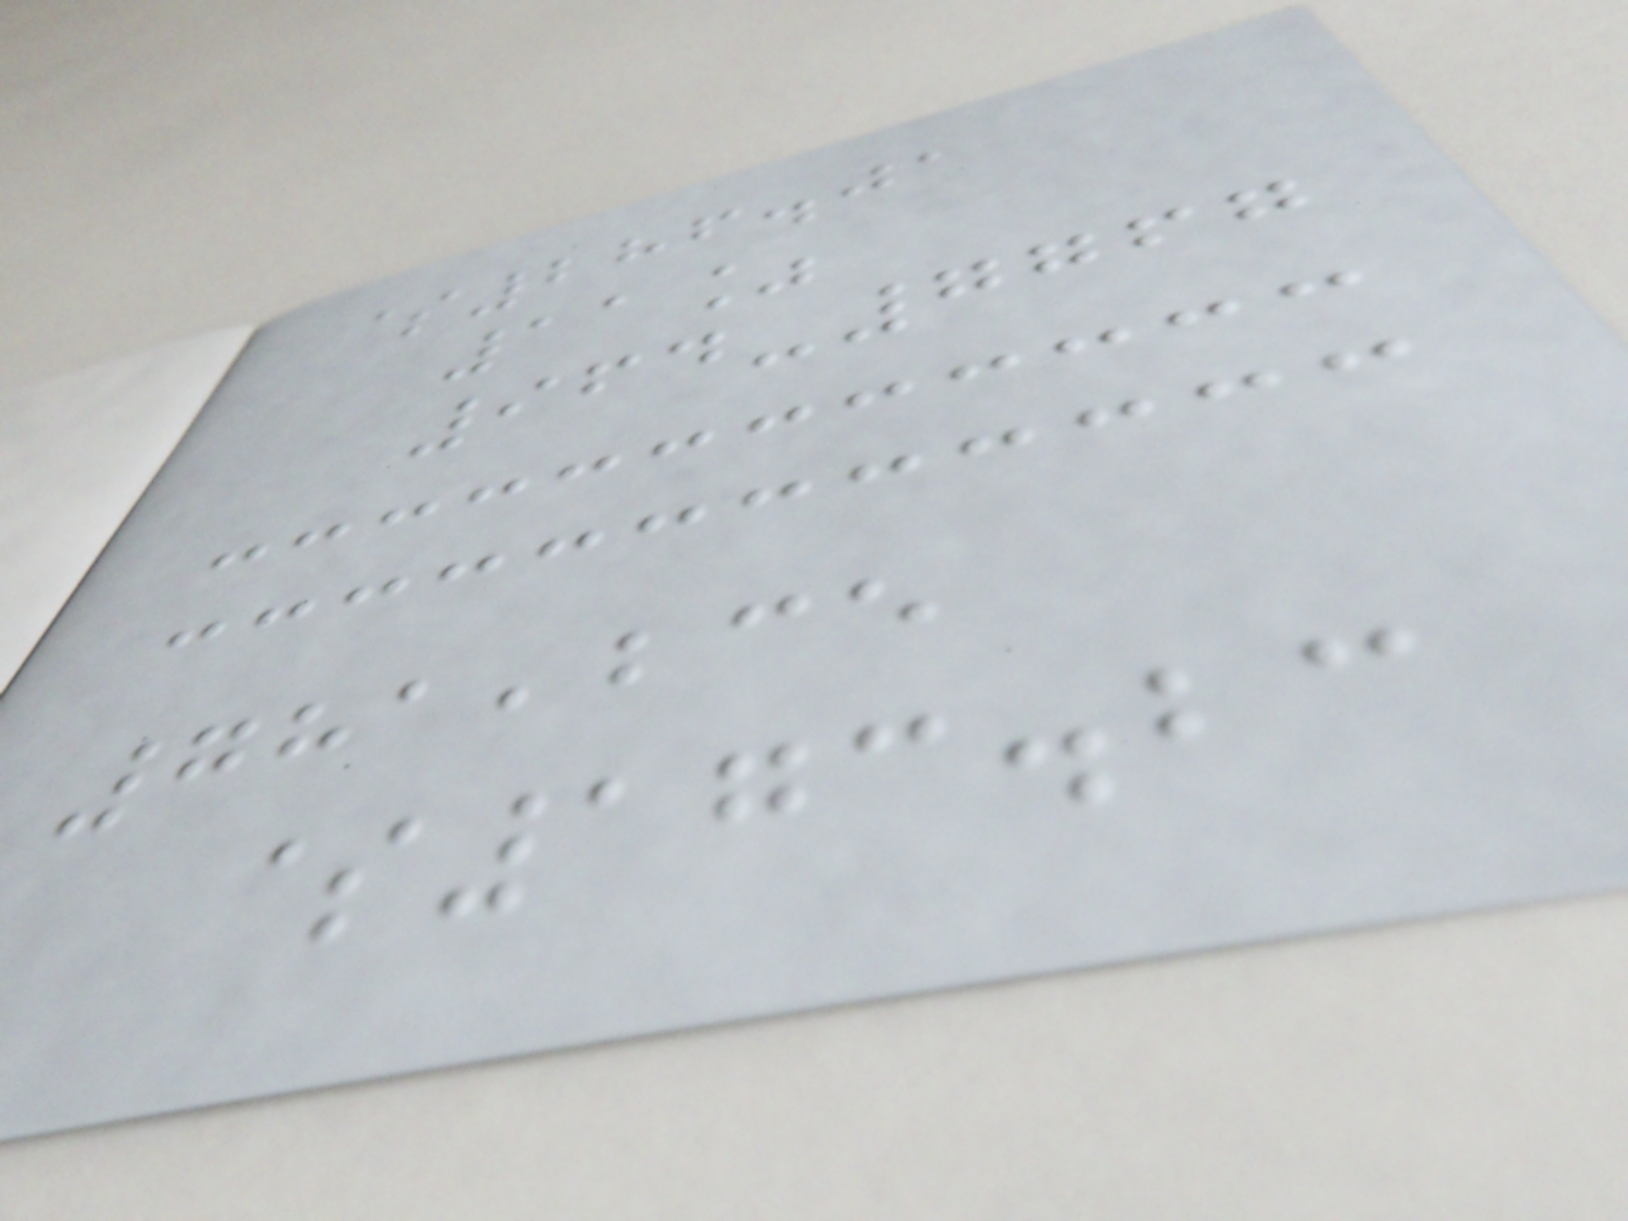$286.01
11%
964-7767
781,235
$173.23
